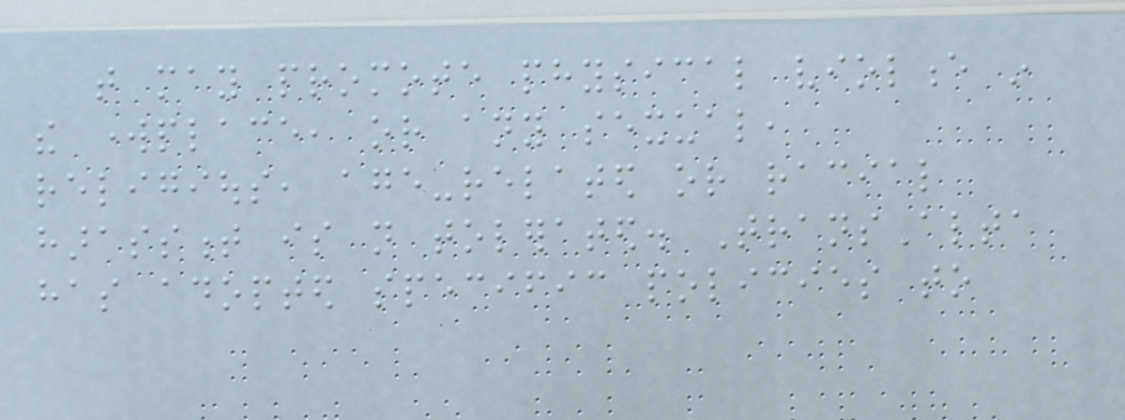that may promote physical violence in
the workplace, or any sexual,
religious, age-related or racial
harassment is not tolerated. TransAlta
has adopted specific policies to
